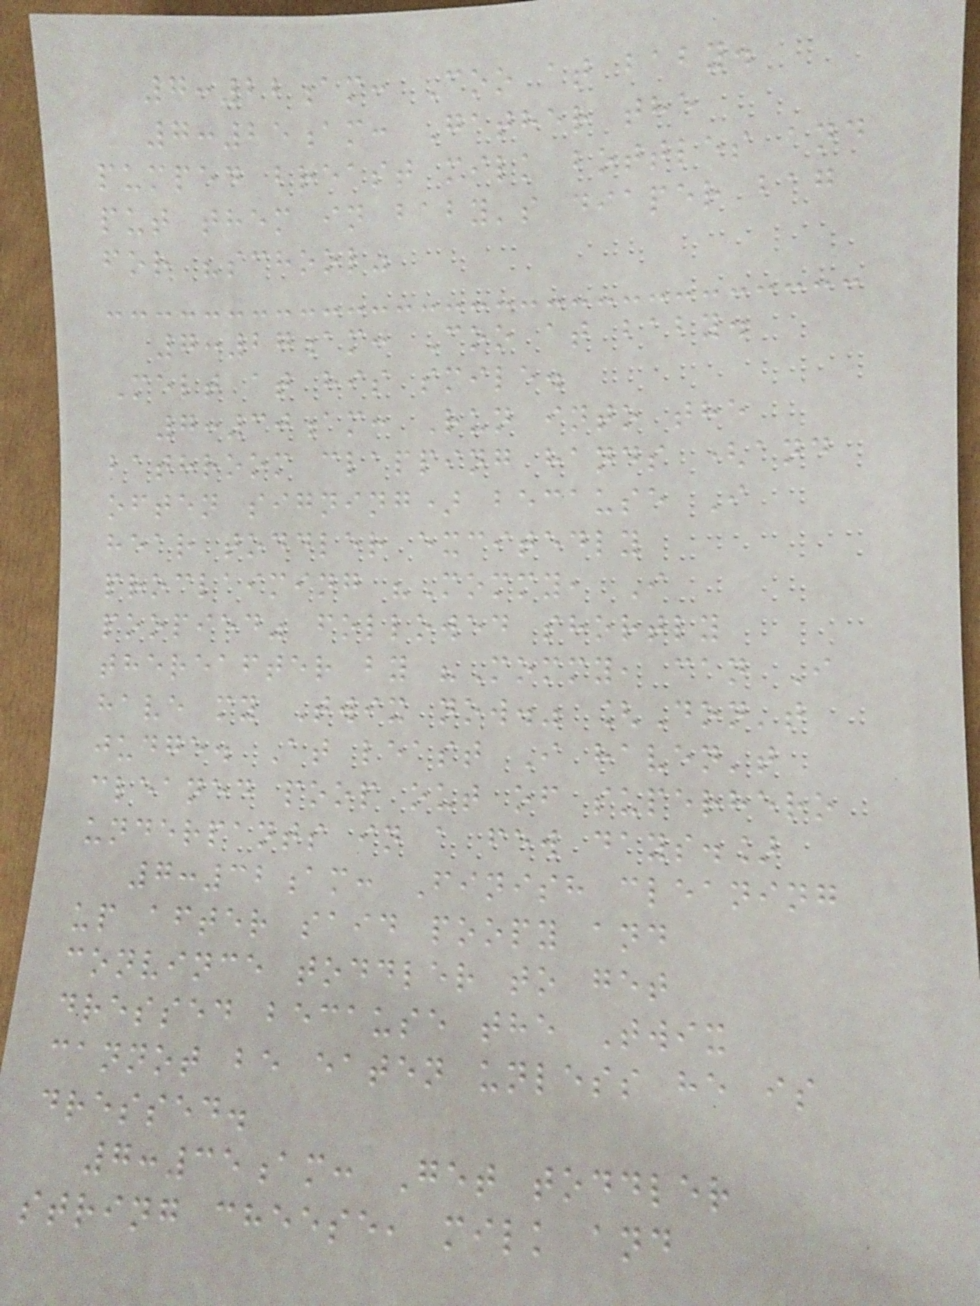7:22am: Coo at baby.
7:25am: Gather the
pumped breast milk bottles and
put them in baby's diaper bag
for "school"
7:27am: Coo at baby.
Melt at his smile.
7:30am: Run into the
bathroom clapping hands (and
often signing) because I
hear toddler excitedly
proclaiming "Mommy, I
poopied" followed shortly
thereafter by "Mommy, can I
have my Twix now." [Don't
judge. At least I haven't
cleaned poop out of superhero
underpants in a few days.]
7:32am: Finish cleaning
up after said poopy and
convince toddler to get
dressed because the Twix
cannot be eaten unless he is
dressed.
7:35am: Get toddler
string cheese, milk and
